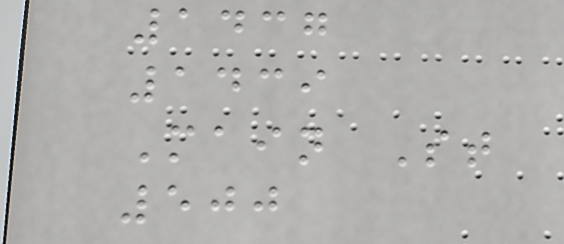1437
1439
Main St
500
